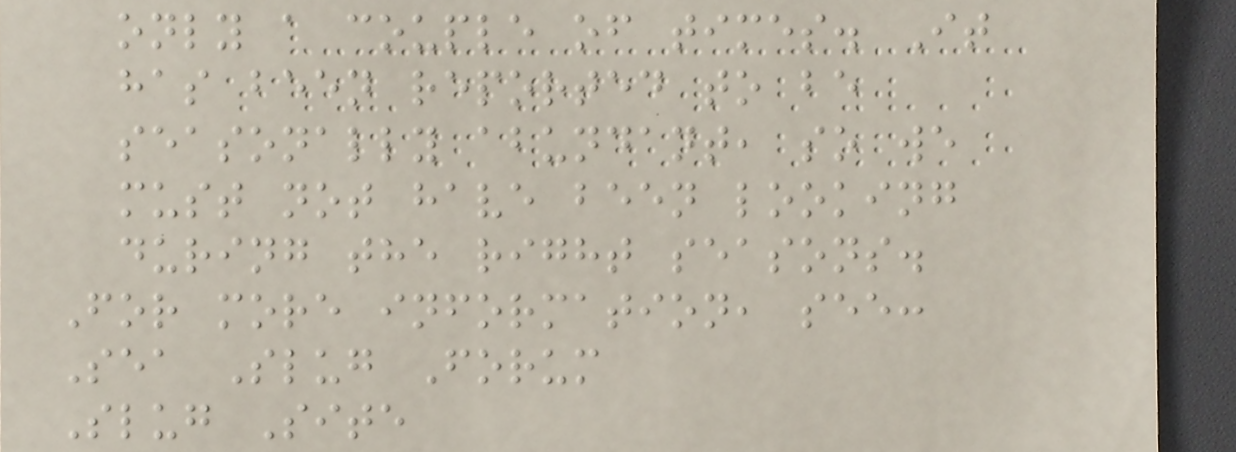only a couple of times. It
has been reported to be
seasonally abundant, so we
must not have been looking
during the right seasons.
For more information, see:
Sea Slug Forum
Slug Site
